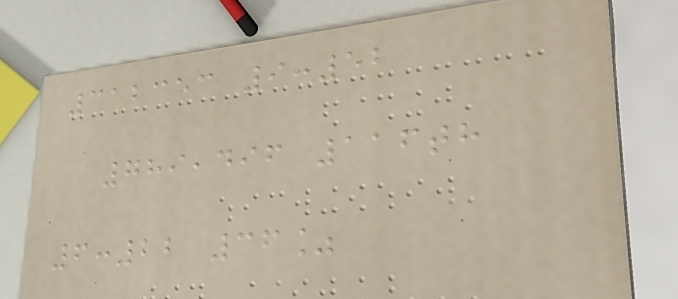312353 9:52
789,496 116th
6:22 36%
